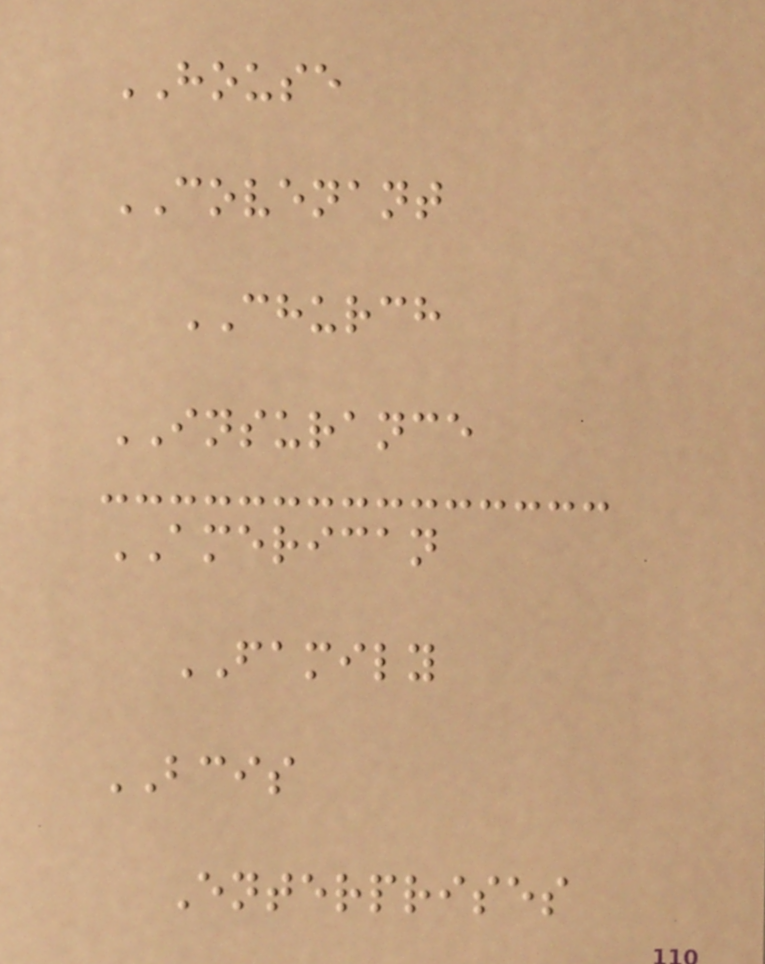HOUSE
COVENANT
CHURCH
INSURANCE
AMERICAN
FAMILY
BCIS
Enterprises
